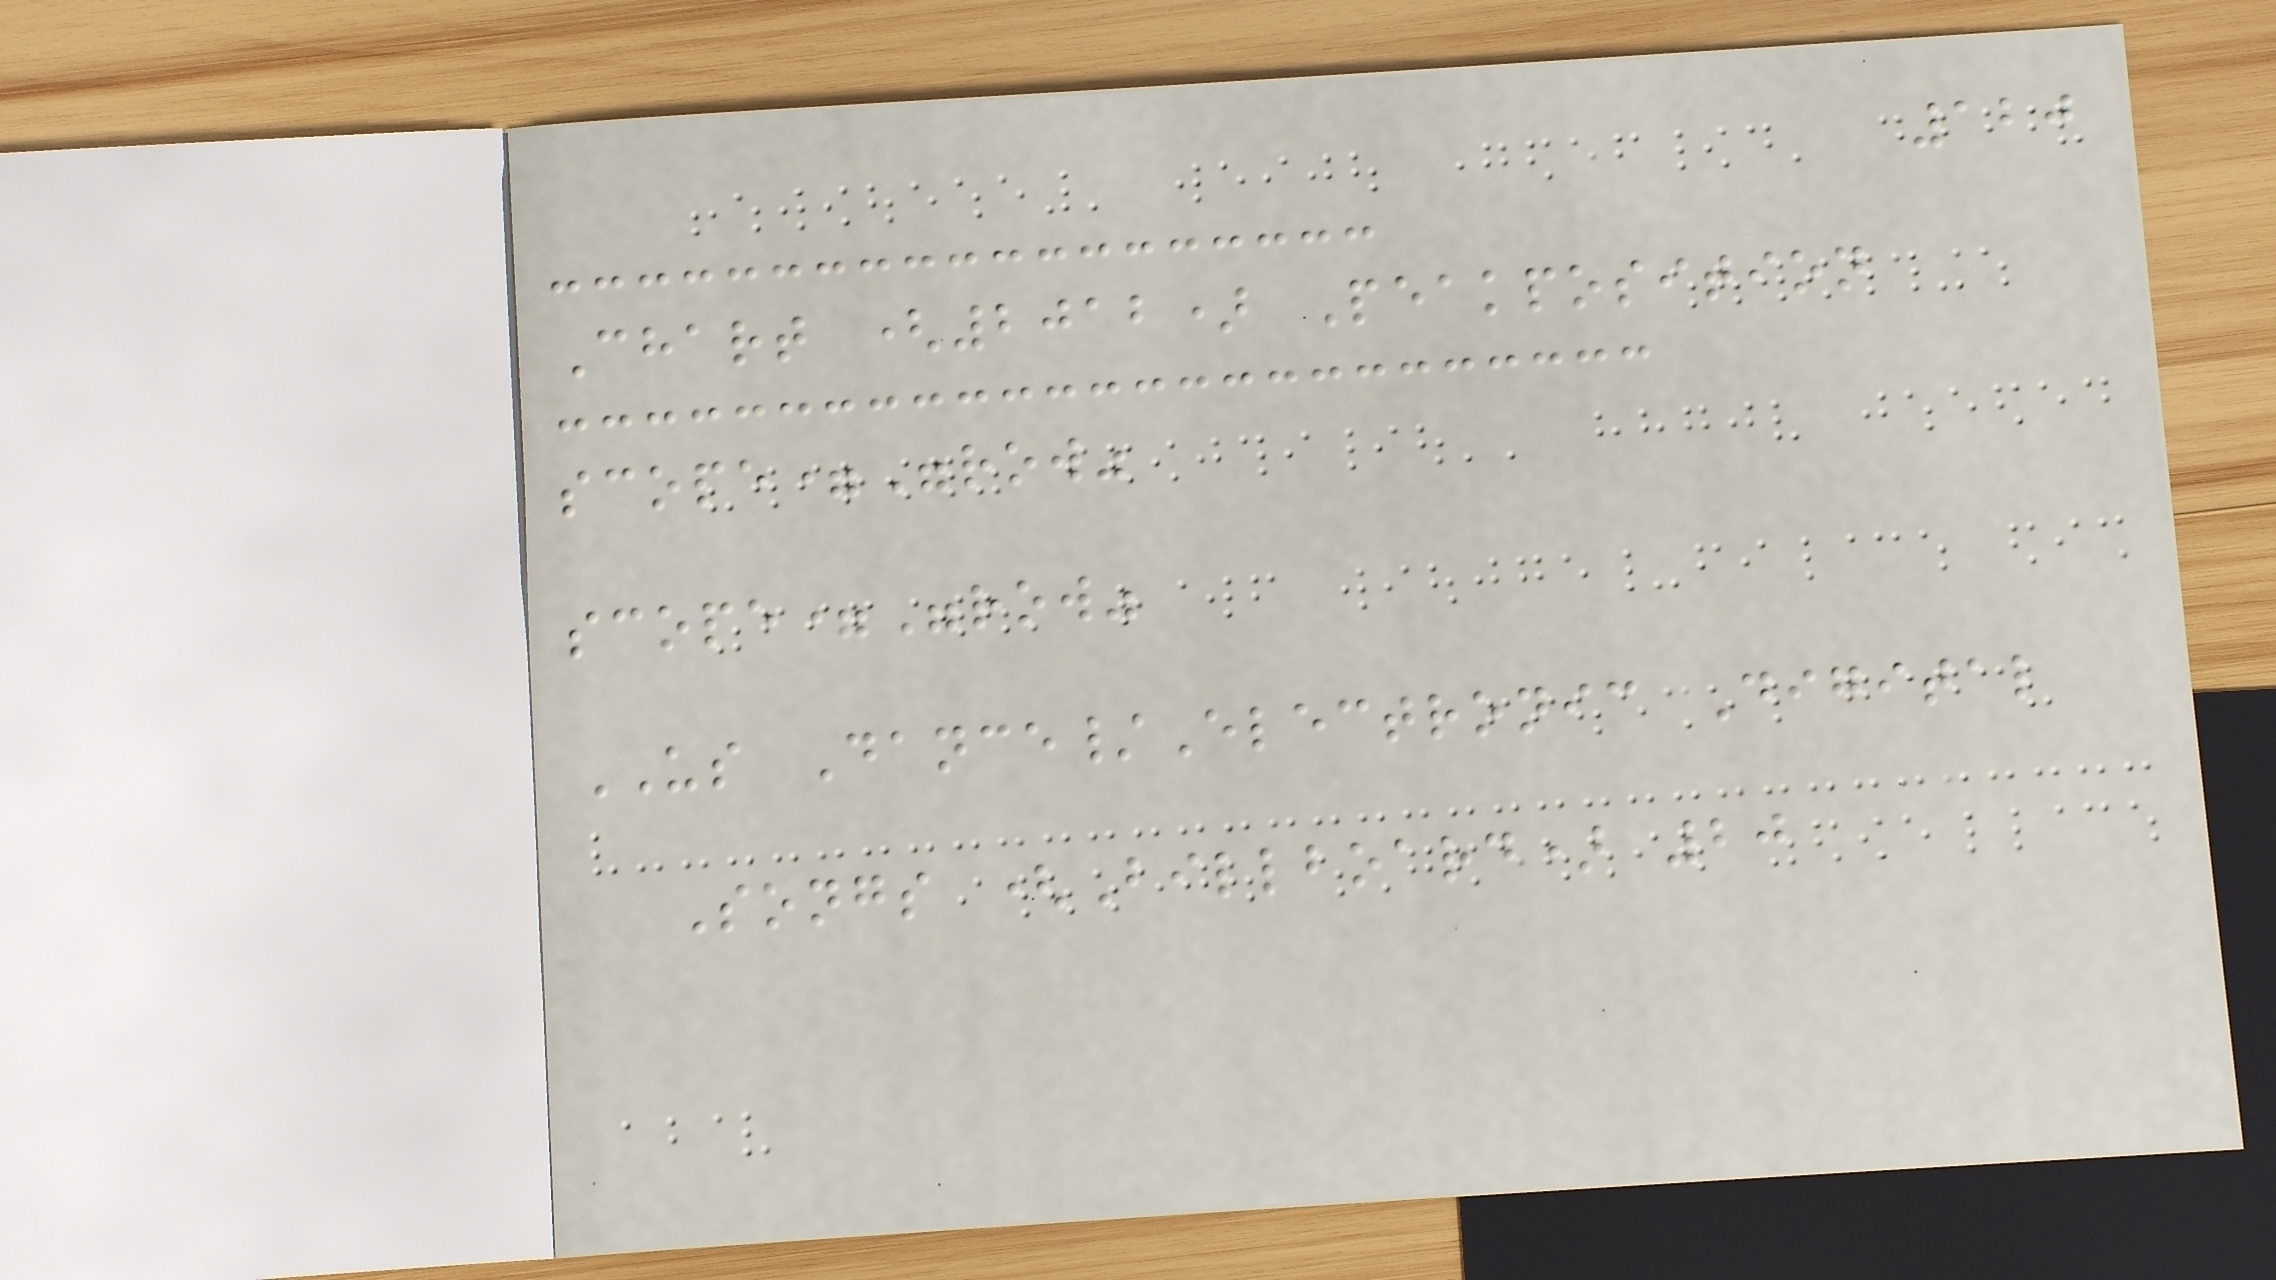120
Chart (2012) Peakposition
scope="row"
scope="row"
US Dance/Electronic Digital
Songs (Billboard) 20
